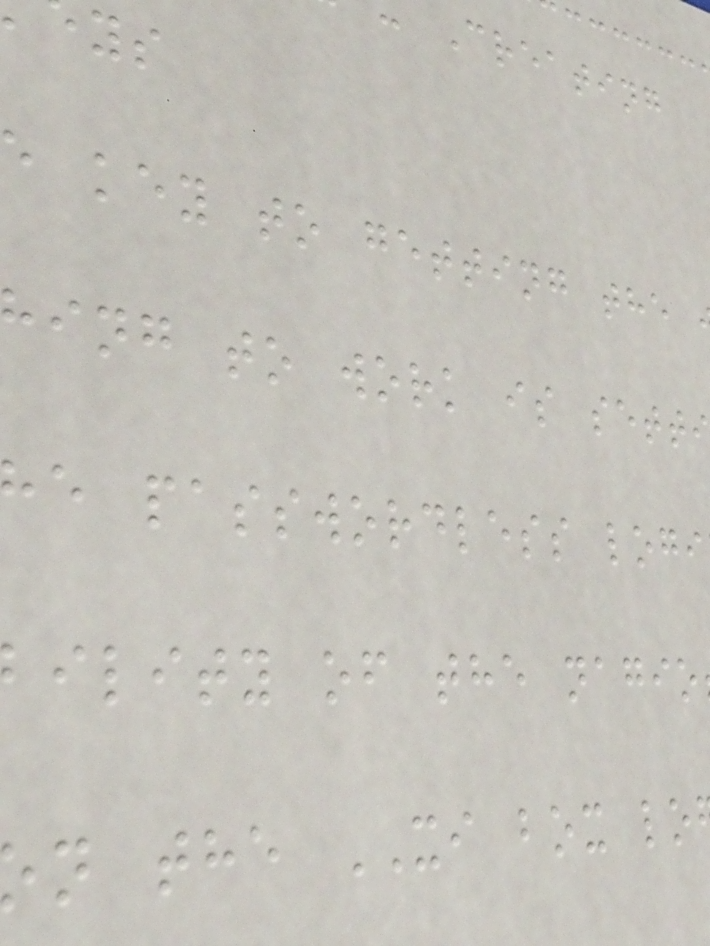Creating
key to getting the
ing to work is sett
e passwordless logi
ility of the nagio
n the XI box lo
